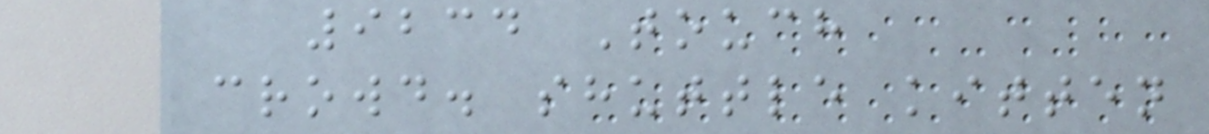9234 Touch
crowd. shuttle kitten
